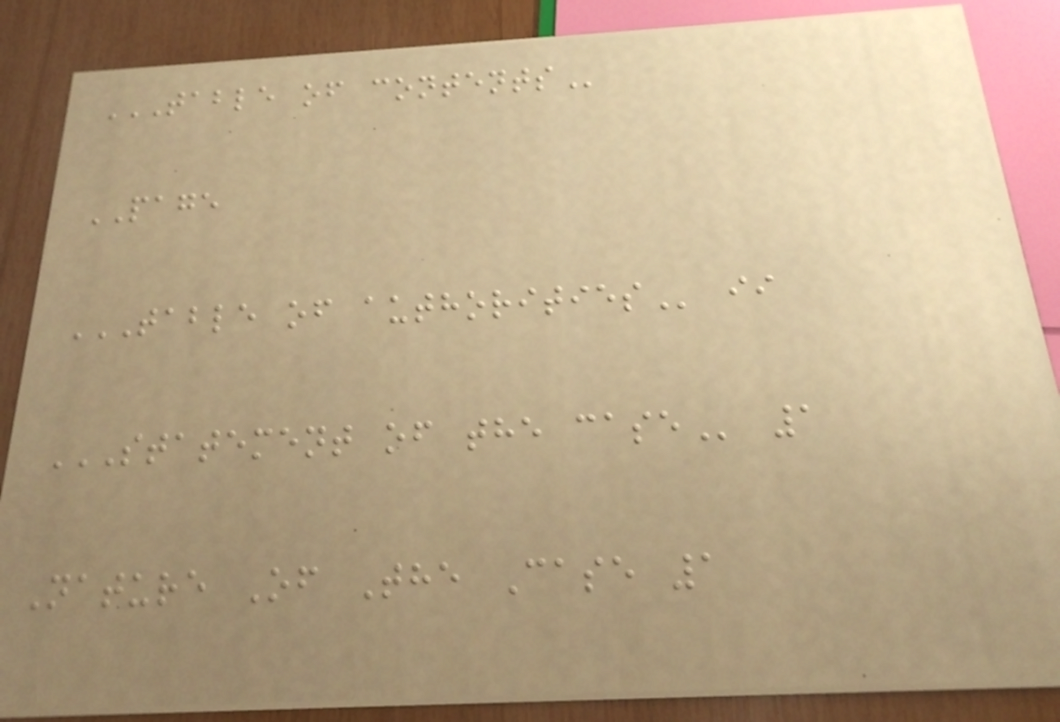TABLE OF CONTENTS
PAGE
TABLE OF AUTHORITIES ii
STATEMENT OF THE CASE 1
Nature Of The Case 1
